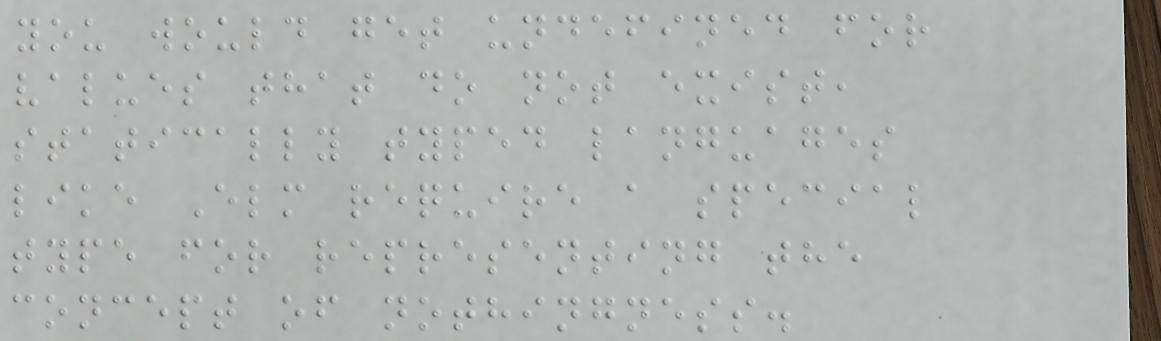you would get undefined for
values that do not exist,
statically typed languages
like Elm require a special
type for representing the
concept of nothingness.
